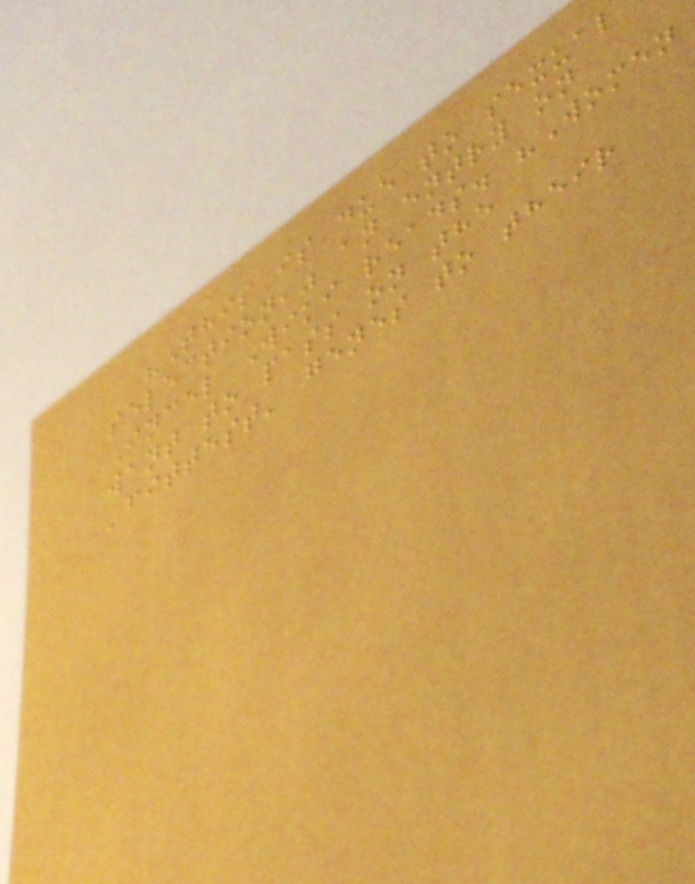"This is due to sexual
selection," an entry on
Incel Wiki reads. "Women
want to pass on the
'fittest' genes to their
